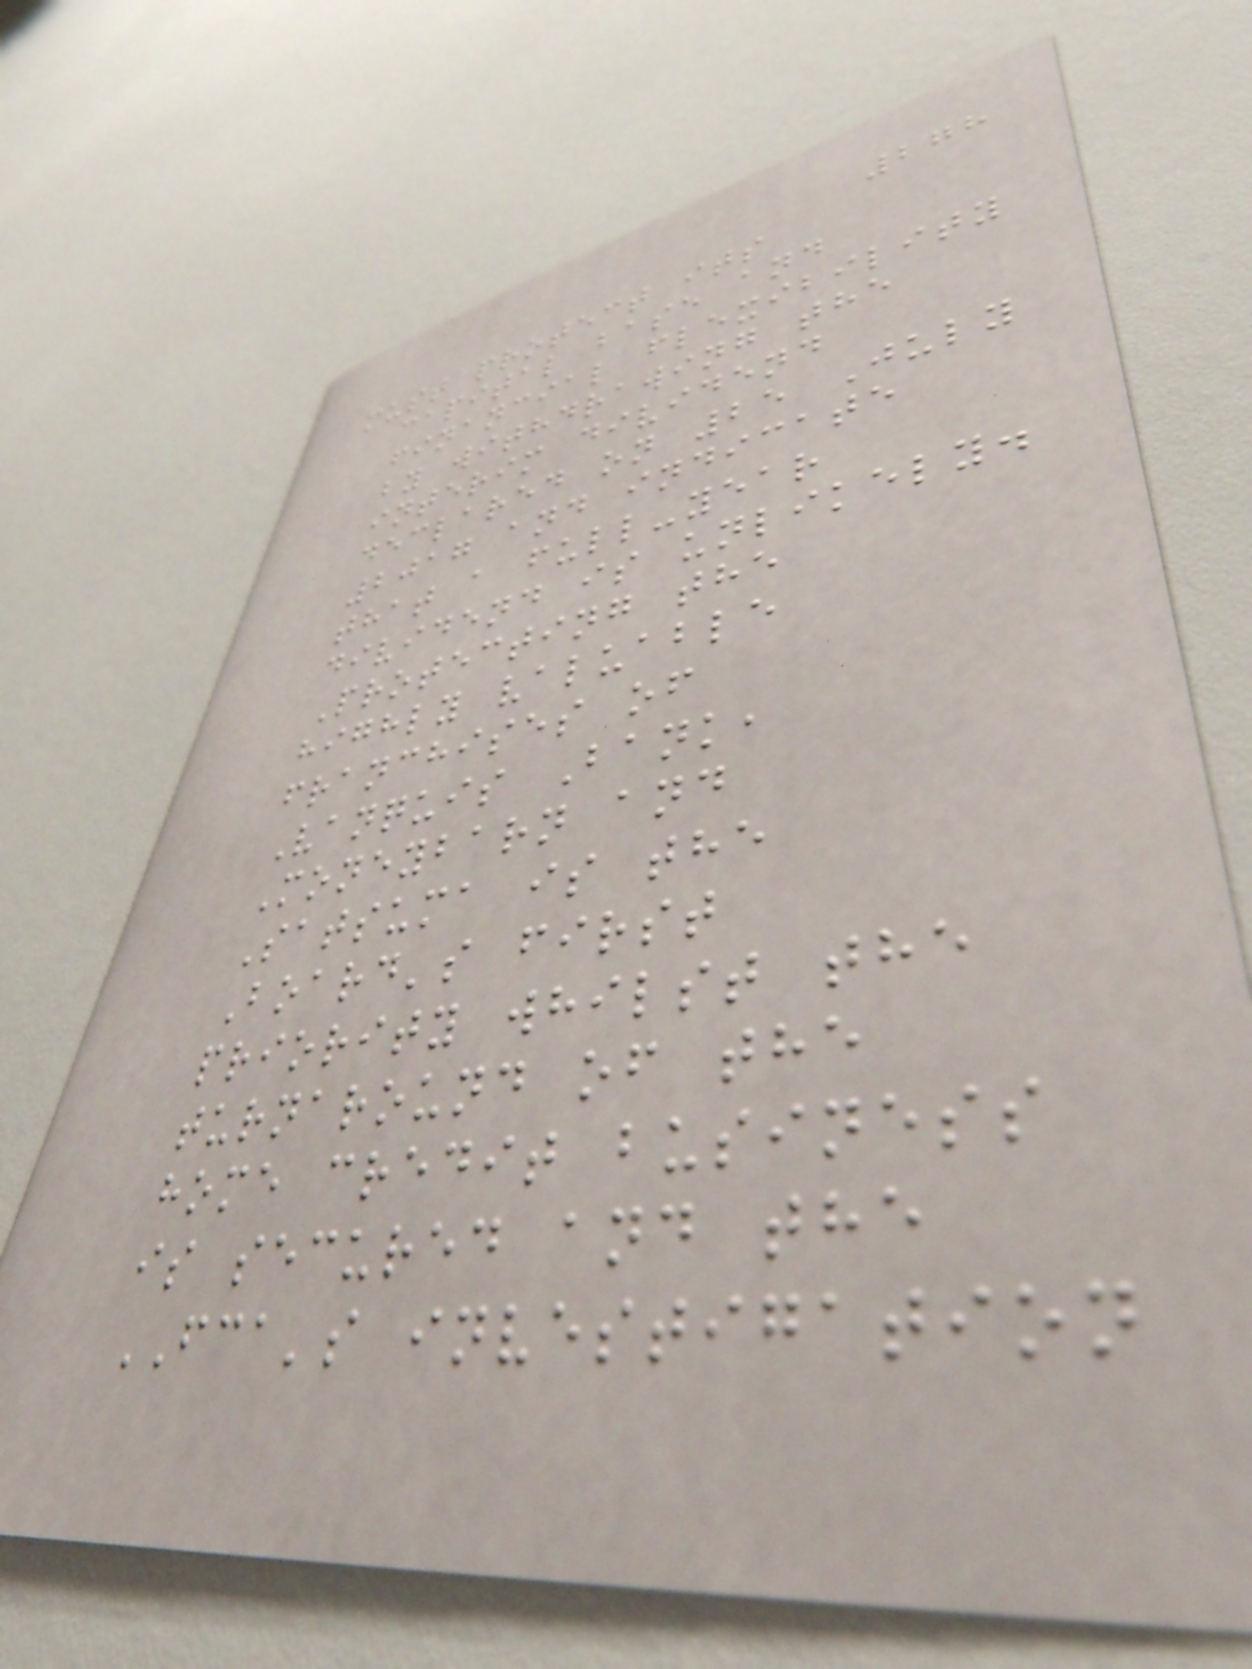278
must protect its
capital base and
financial flexibility
by withdrawing the
interim dividend
declared on 25 July
2017 and indicate
that a full-year
dividend is unlikely.
Protecting the
highly valuable
franchises of
Vanquis Bank,
Moneybarn and
Satsuma is the
Board's first
priority whilst the
turnaround of the
home credit business
is secured and the
FCA's investigation
